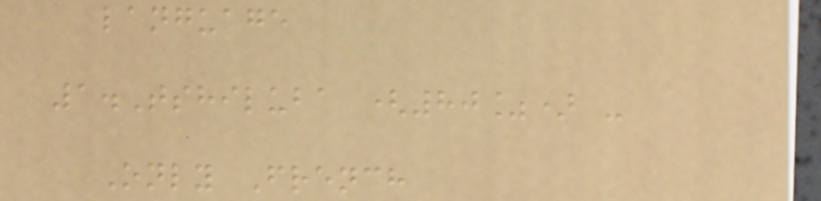language
1.Tshiluba (80%) -
Only French
